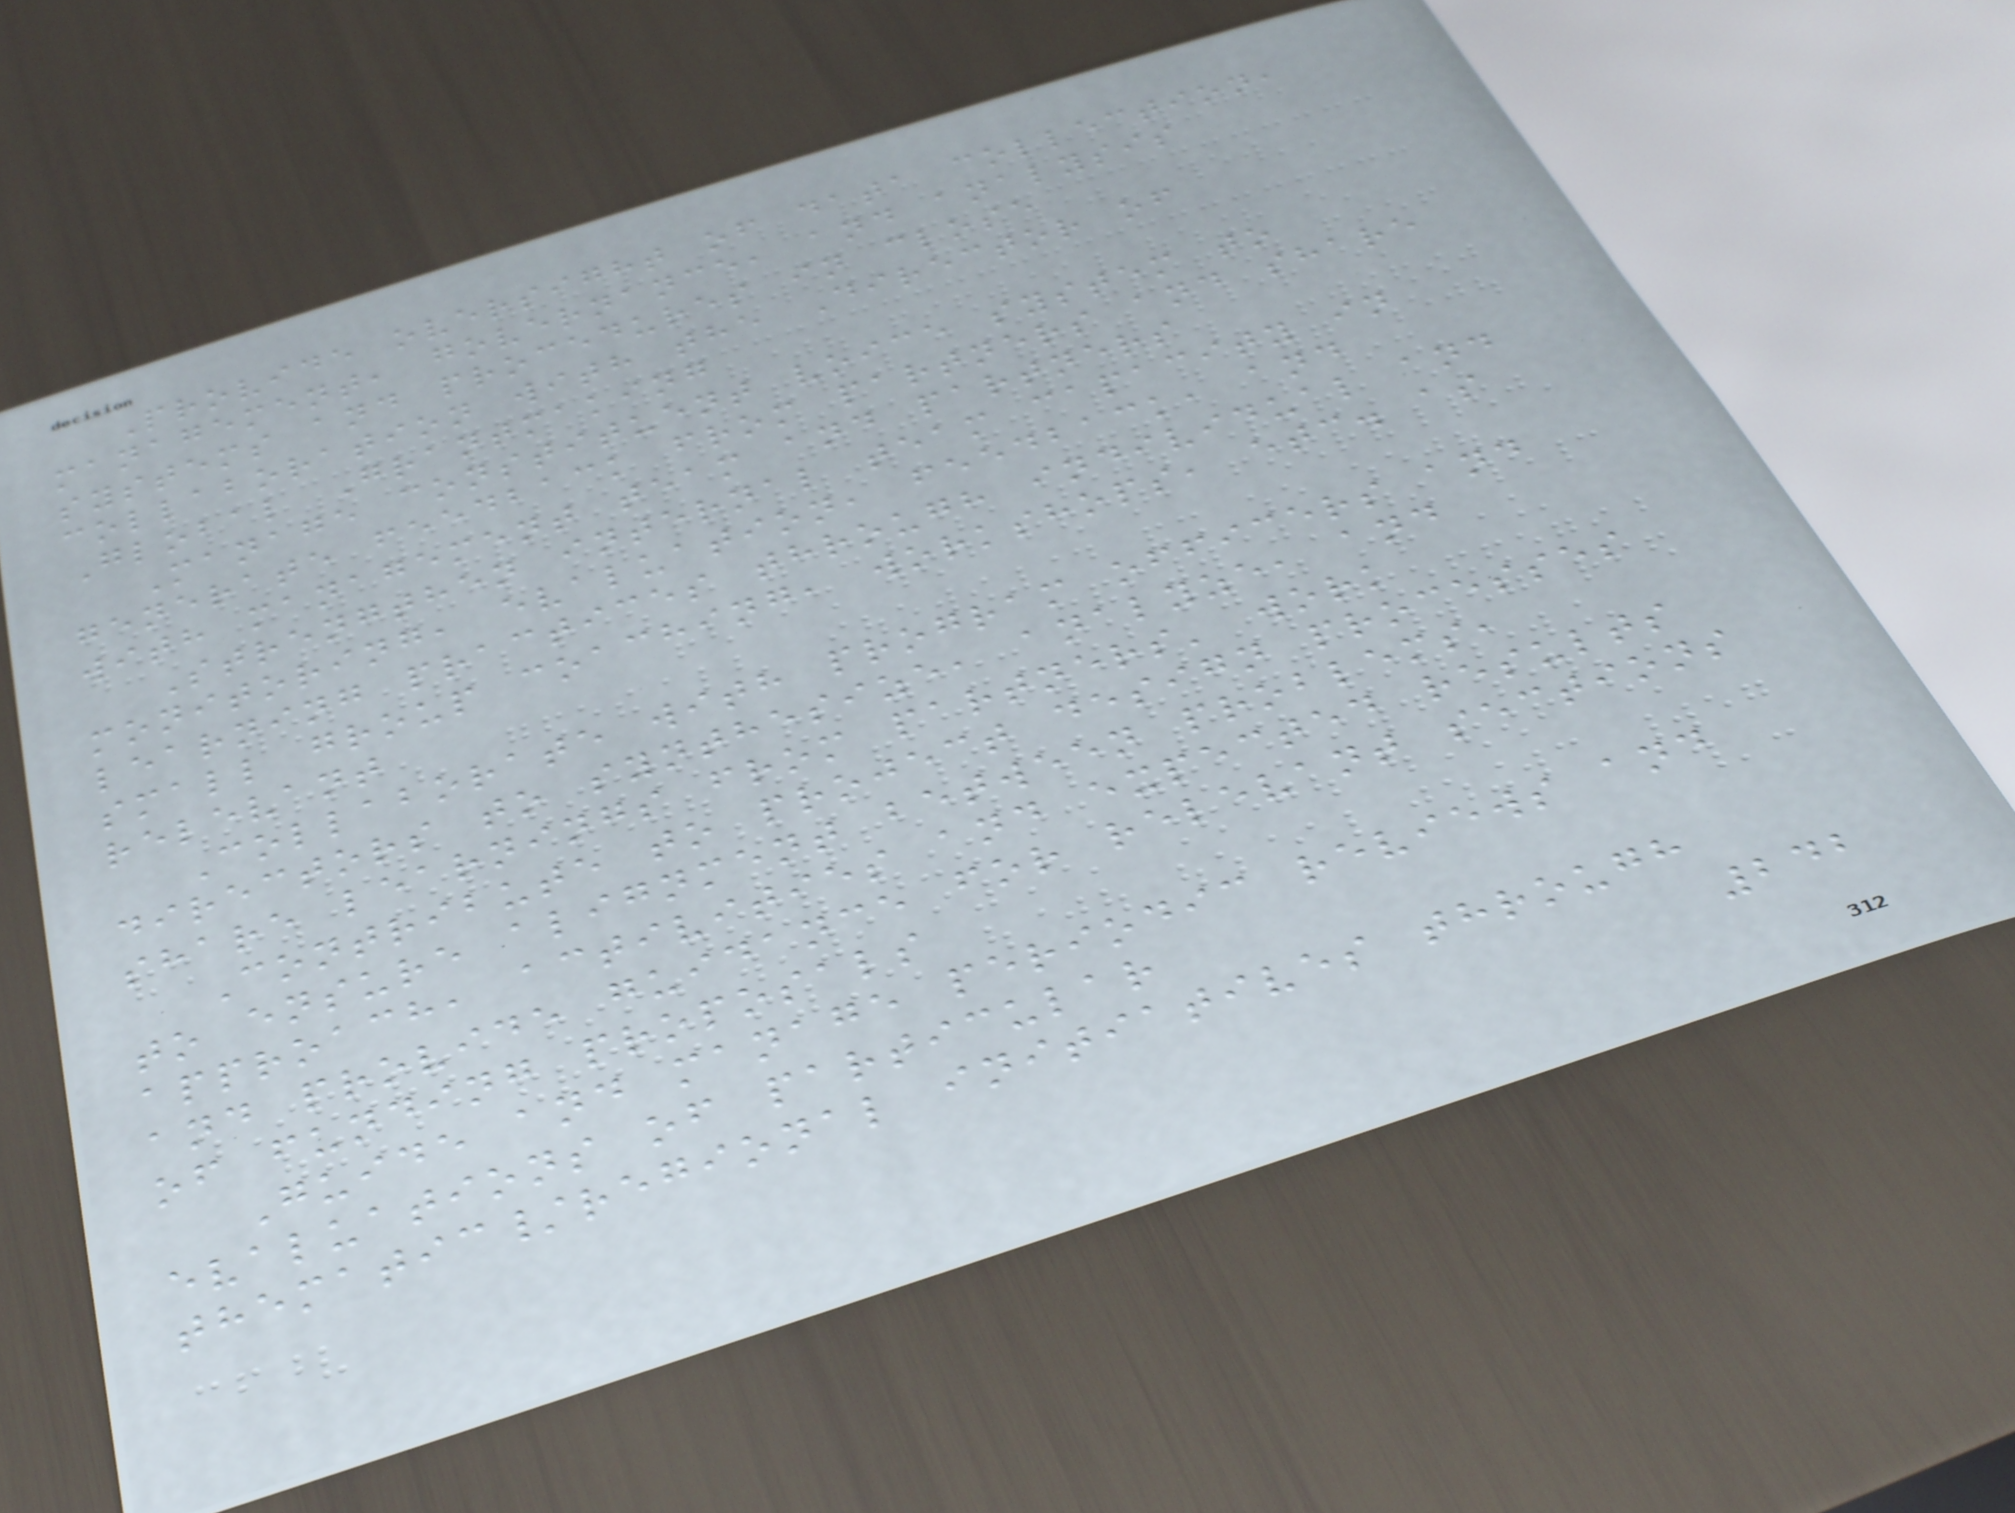Provide oversight of data collection,
management, governance, and analysis
systems and procedures in close
collaboration with the Director of
Global Grantmaking
Manage constituent voice system to
generate feedback from partners and share
with management team and partners
Strengthen internal team capacity in
monitoring, evaluation, feedback, and
learning practices through individual and
small group coaching, workshops, etc. as
relevant
Collaborate with program officers and
directors to synthesize, analyze, and
share learnings from partners' work
Contribute to project design processes
to ensure alignment between problems,
approach, activities and expected results
and provide guidance for relevant sections
of funding proposals
Guide and manage periodic reviews and
evaluations of particular
thematic/regional initiatives through
242
